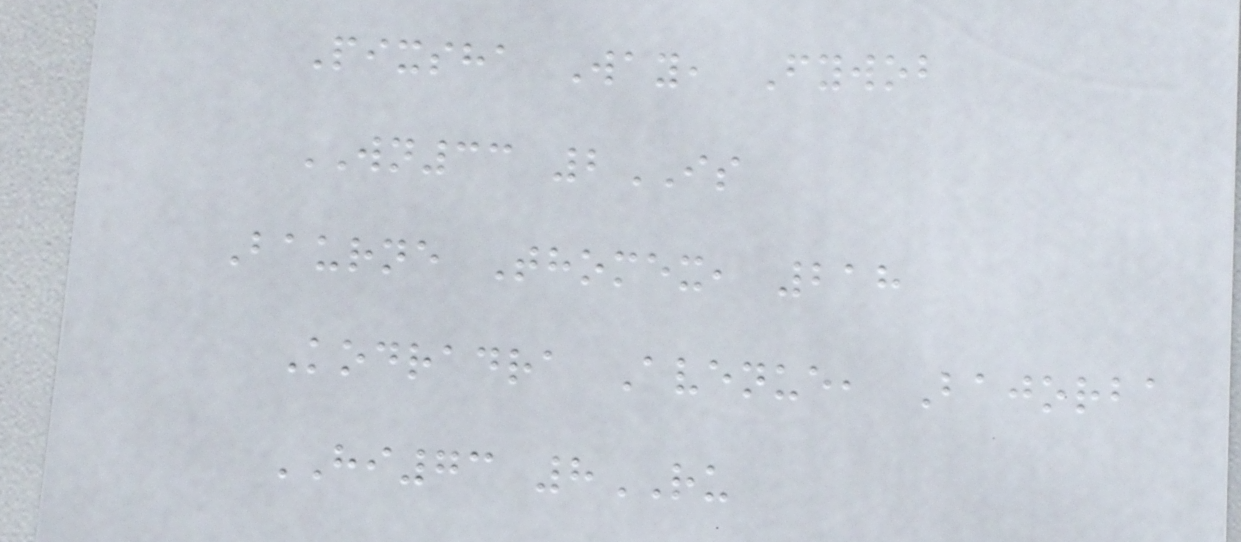Pixsha Way, Fywob
WN33 2IS
Baurne Thomex, 218
Kodradra Avenue, Bajorba
HI73 8RU
